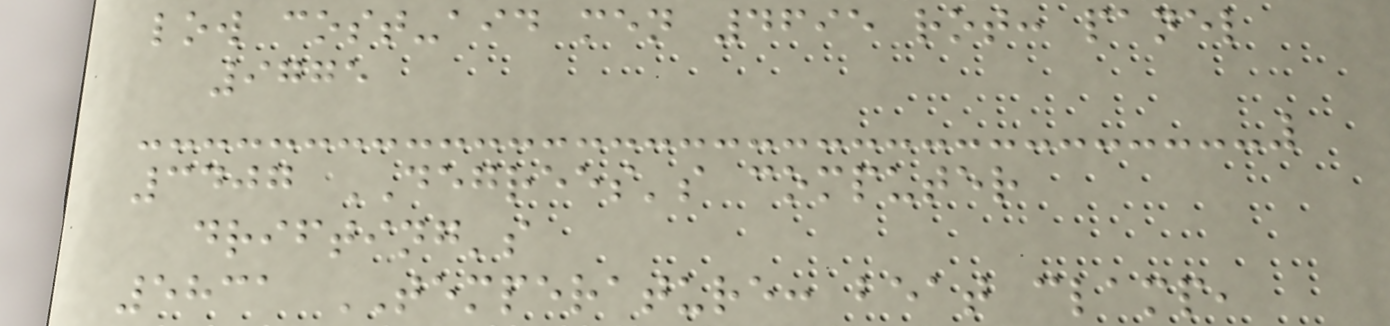low cost-aid men 4695 rot: panel
9775
3407 DEGREES's computer
drifting's
5831 TEMPERATURE: beat clamp,
